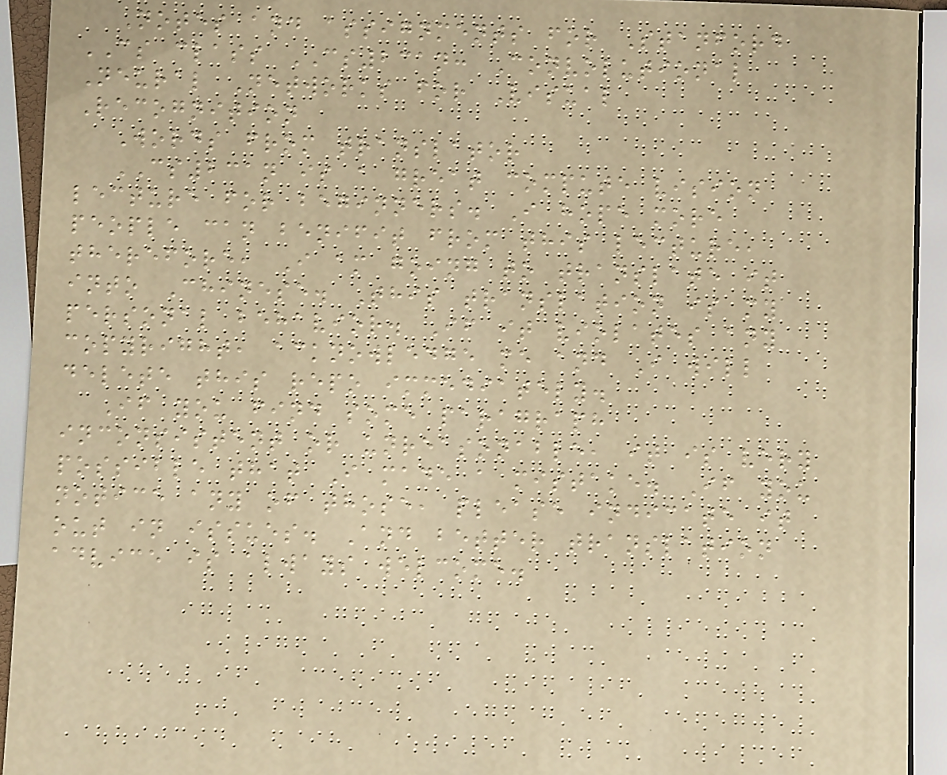Notes and assignments for Stanford
CS class CS231n: Convolutional
Neural Networks for Visual
Recognition
Words from translator
CS231n is a great compute vision
lecture for beginners. I hope more
people can benifit from this lecture,
therefore, I am going to translate it
into Chinese. This translation is my
personal behavior. If it violates any
copyright, acknowledge me and I will
delete this repo immediately.
If you find some paragraph
inconsistent or unreasonable, it is very
possible that I made a mistake. If you
notice any of those, please indicate it
out in issues. And better translation
advice is always welcome.
